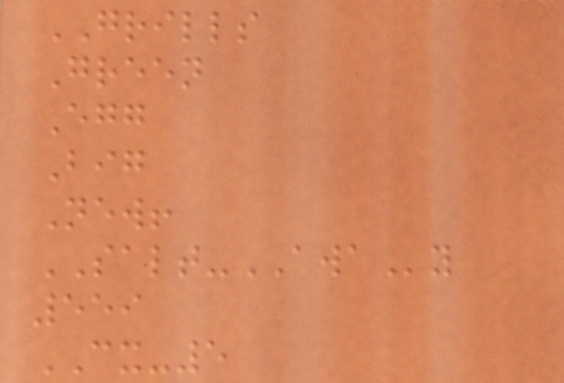GRILLS
Green
Egg
Big
New!
SALT-AWAy
559
CX-5
